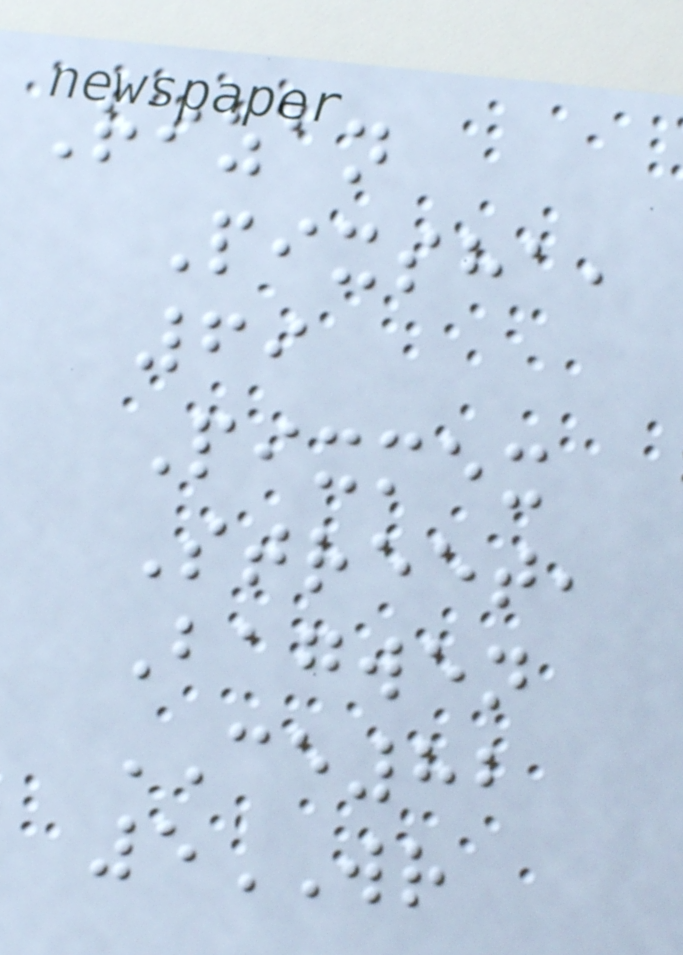Rizan
Pixsha,
69
Pixmex
Street,
Bagwen
CE82
5WR
